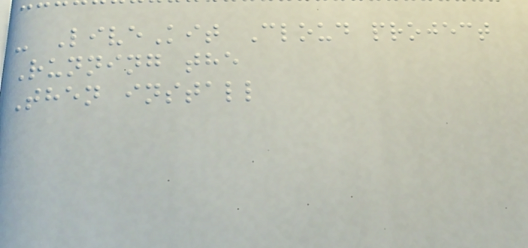- LiveKit Cloud project
Running the
Then install
